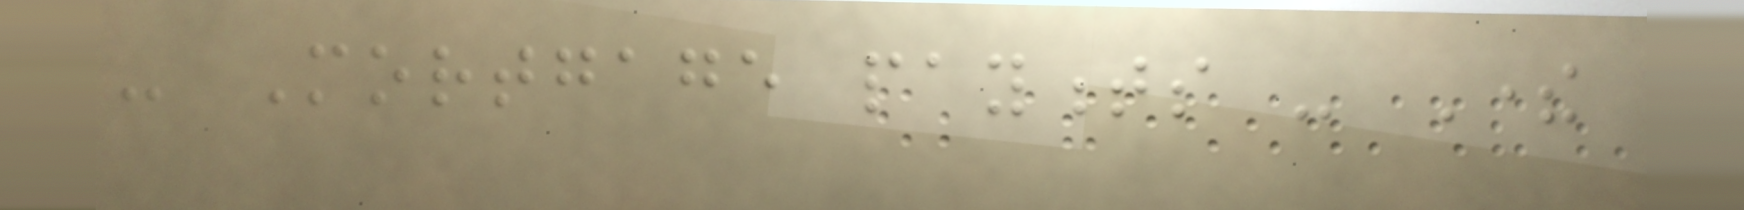- Mortgage payments - There
